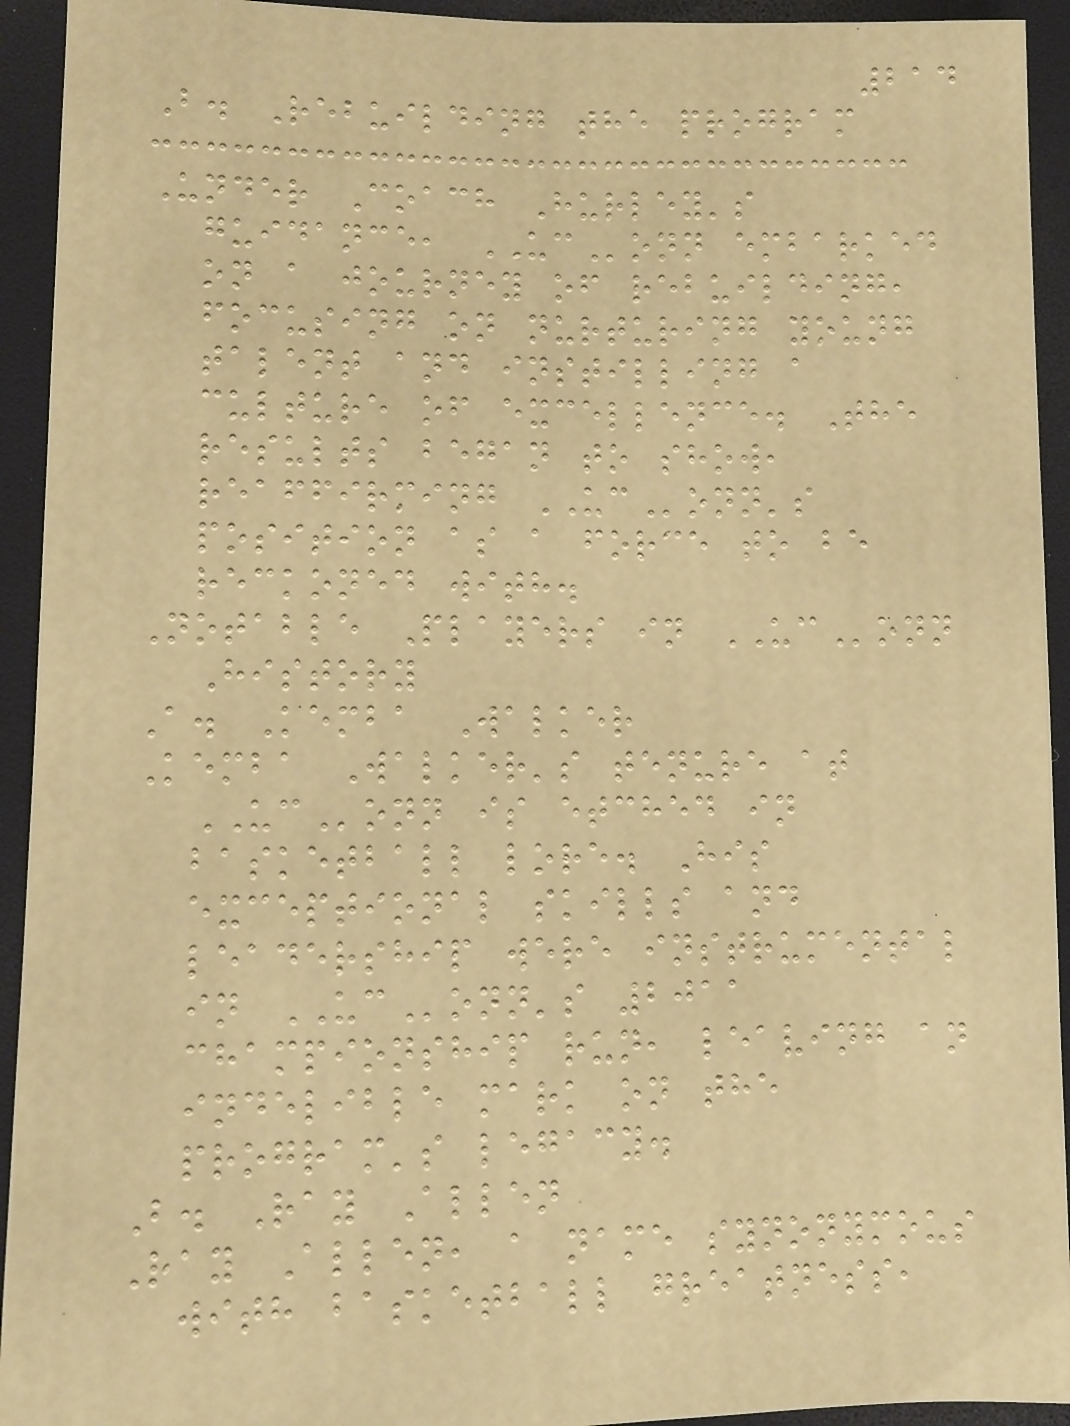214
B. Rebuilding the program
Under Coach Hurley's
guidance, UConn embarked
on a journey of rebuilding,
focusing on nurturing young
talent and instilling a
culture of excellence. The
results began to show,
reaffirming UConn's
position as a force to be
reckoned with.
Notable Players in UConn
History
A. Kemba Walker
Kemba Walker's tenure at
UConn is etched in
basketball lore. His
exceptional skills and
leadership were instrumental
in UConn's 2011
championship run, leaving an
indelible mark on the
program's legacy.
B. Ray Allen
Ray Allen, a name synonymous
with basketball greatness,
